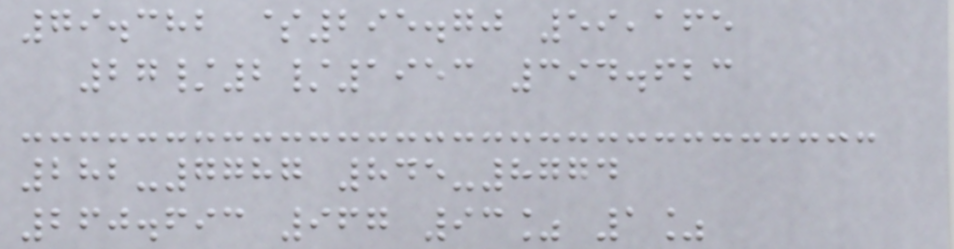79.382 $295.70 59,165
27/2/1953 394.623
282-7787 845-8774
260.693 967 93% 1%
